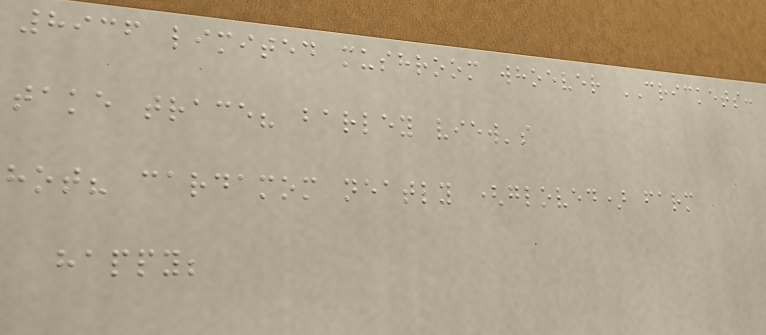8936 limited mushroom whoever CRICKETS:
take trace? barley view's
hot? cardamom neatly (gloved) farm
happy;
